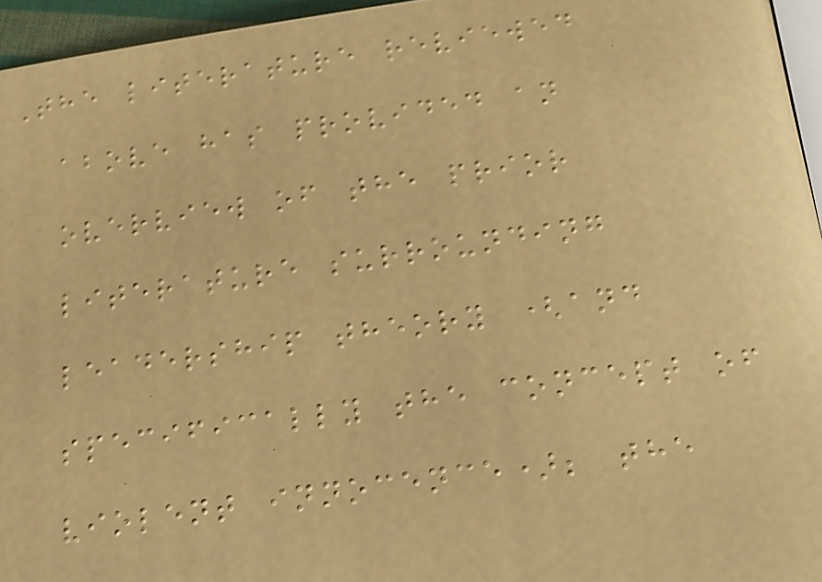The literature reviewed
above has provided an
overview of the prior
literature surrounding
leadership theory (and
specifically the concept of
violent innocence); the
